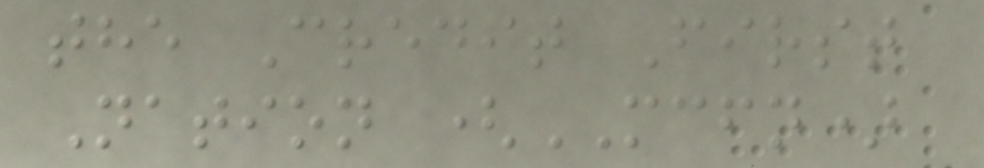the Credit First
Nation (MCFN)
